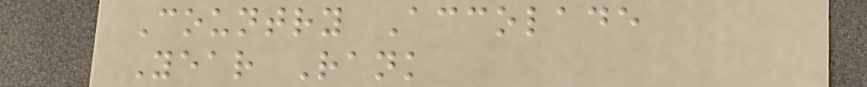Country Accolade
Year Rank
